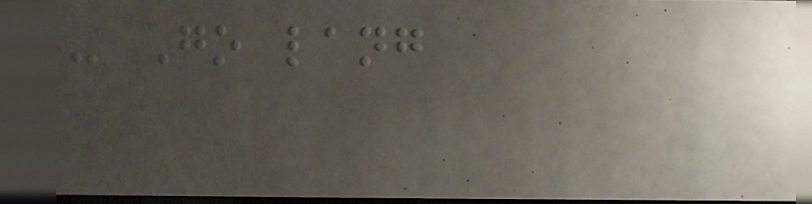- Go lang
